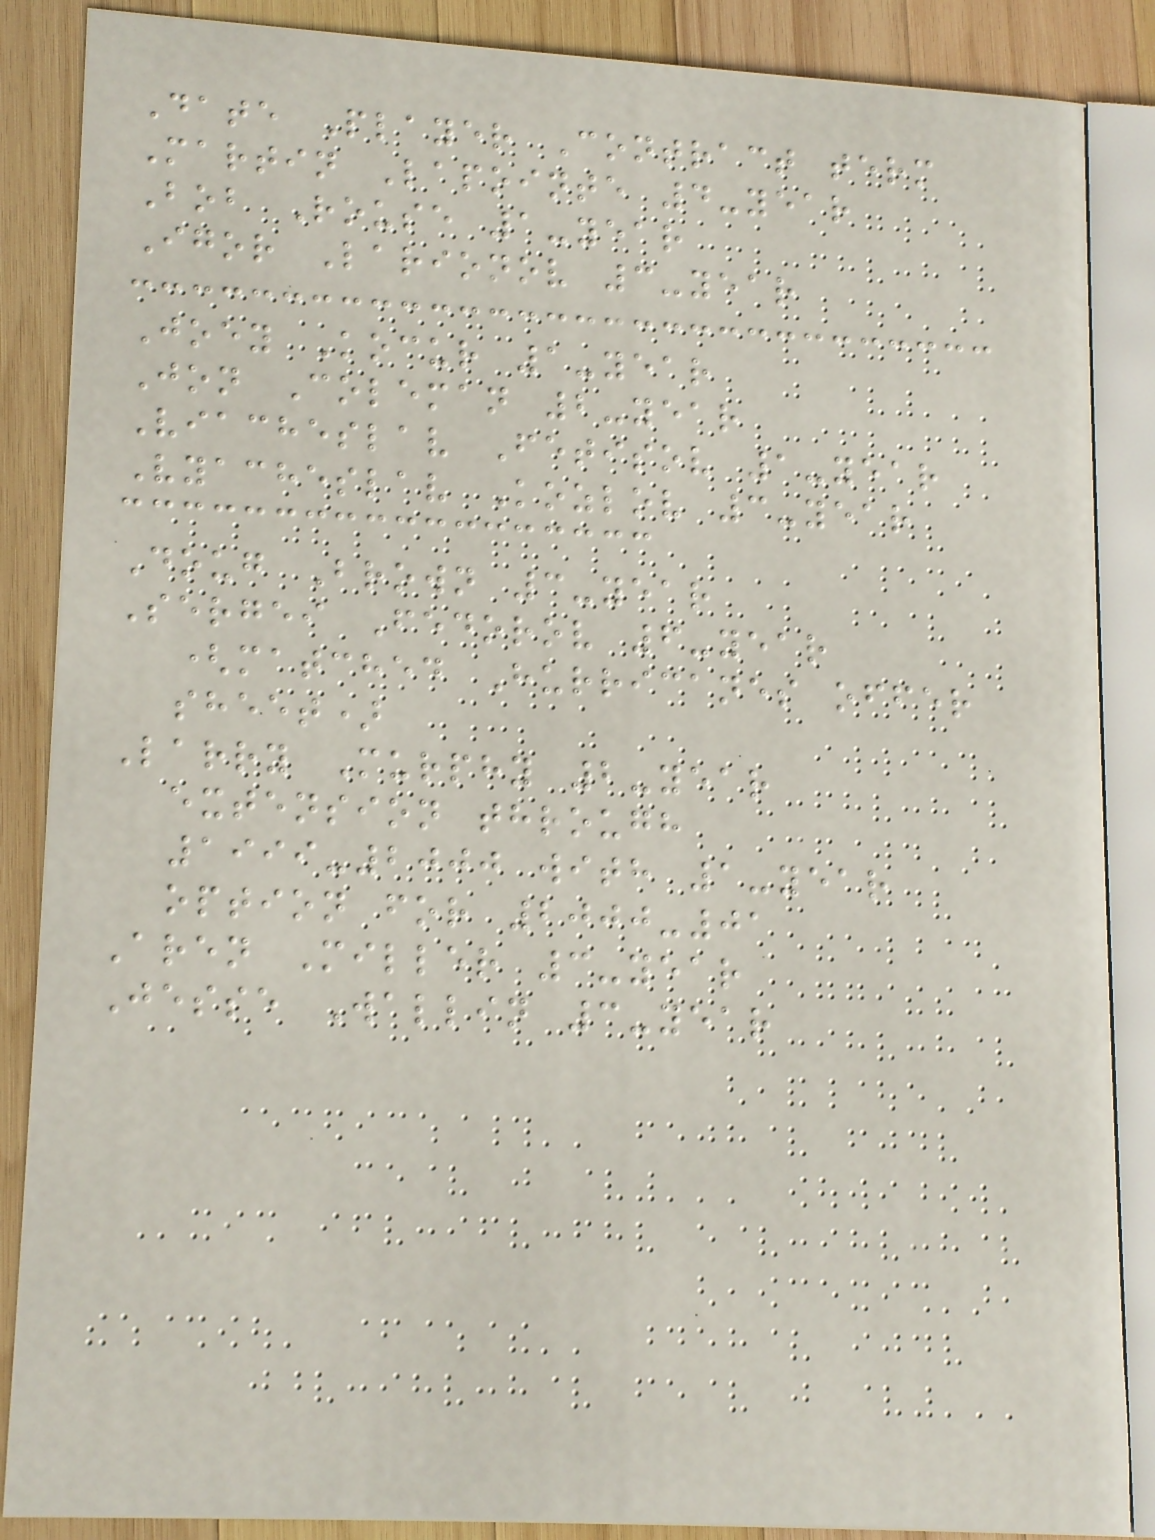Date Player Contract term
Martin Lapointe 4-year
Bob Rouse 1-year
Igor Larionov 3-year
Joey Kocur 1-year
Jon Coleman 2-year
Viacheslav Fetisov 1-year
Vyacheslav Kozlov 3-year
Doug Brown 3-year
Sergei Fedorov 6-year
(matched Hurricanes offer
sheet)
Larry Murphy 2-year
extension through
1999-2000 with 1-year
option for 2000-01
Aren Miller 3-year
Jesse Wallin 3-year
